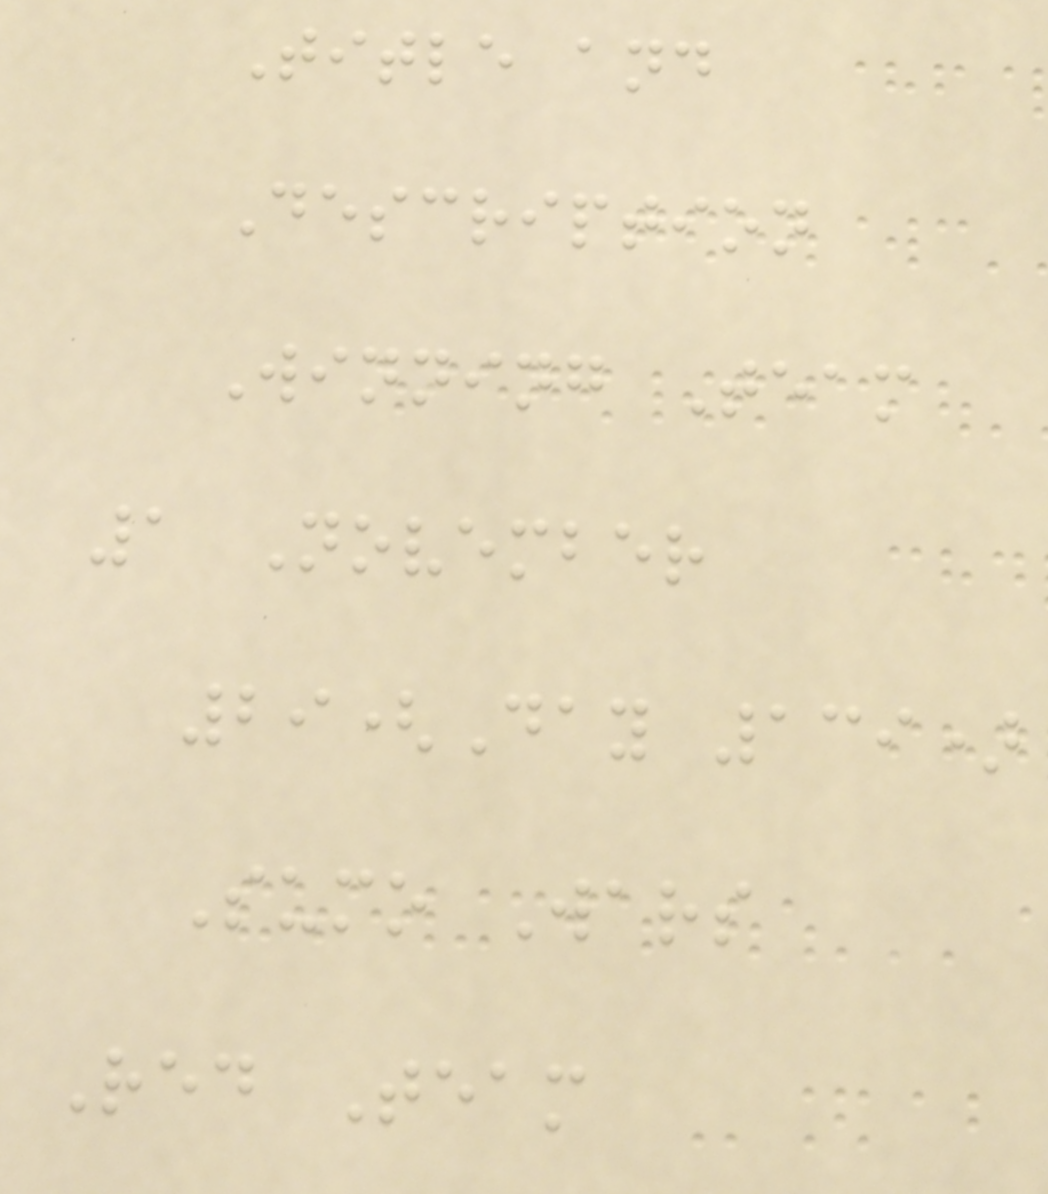Title and
Description
Winning Team
1 November
29(Day 139)
Sumo Wars
Red Team
